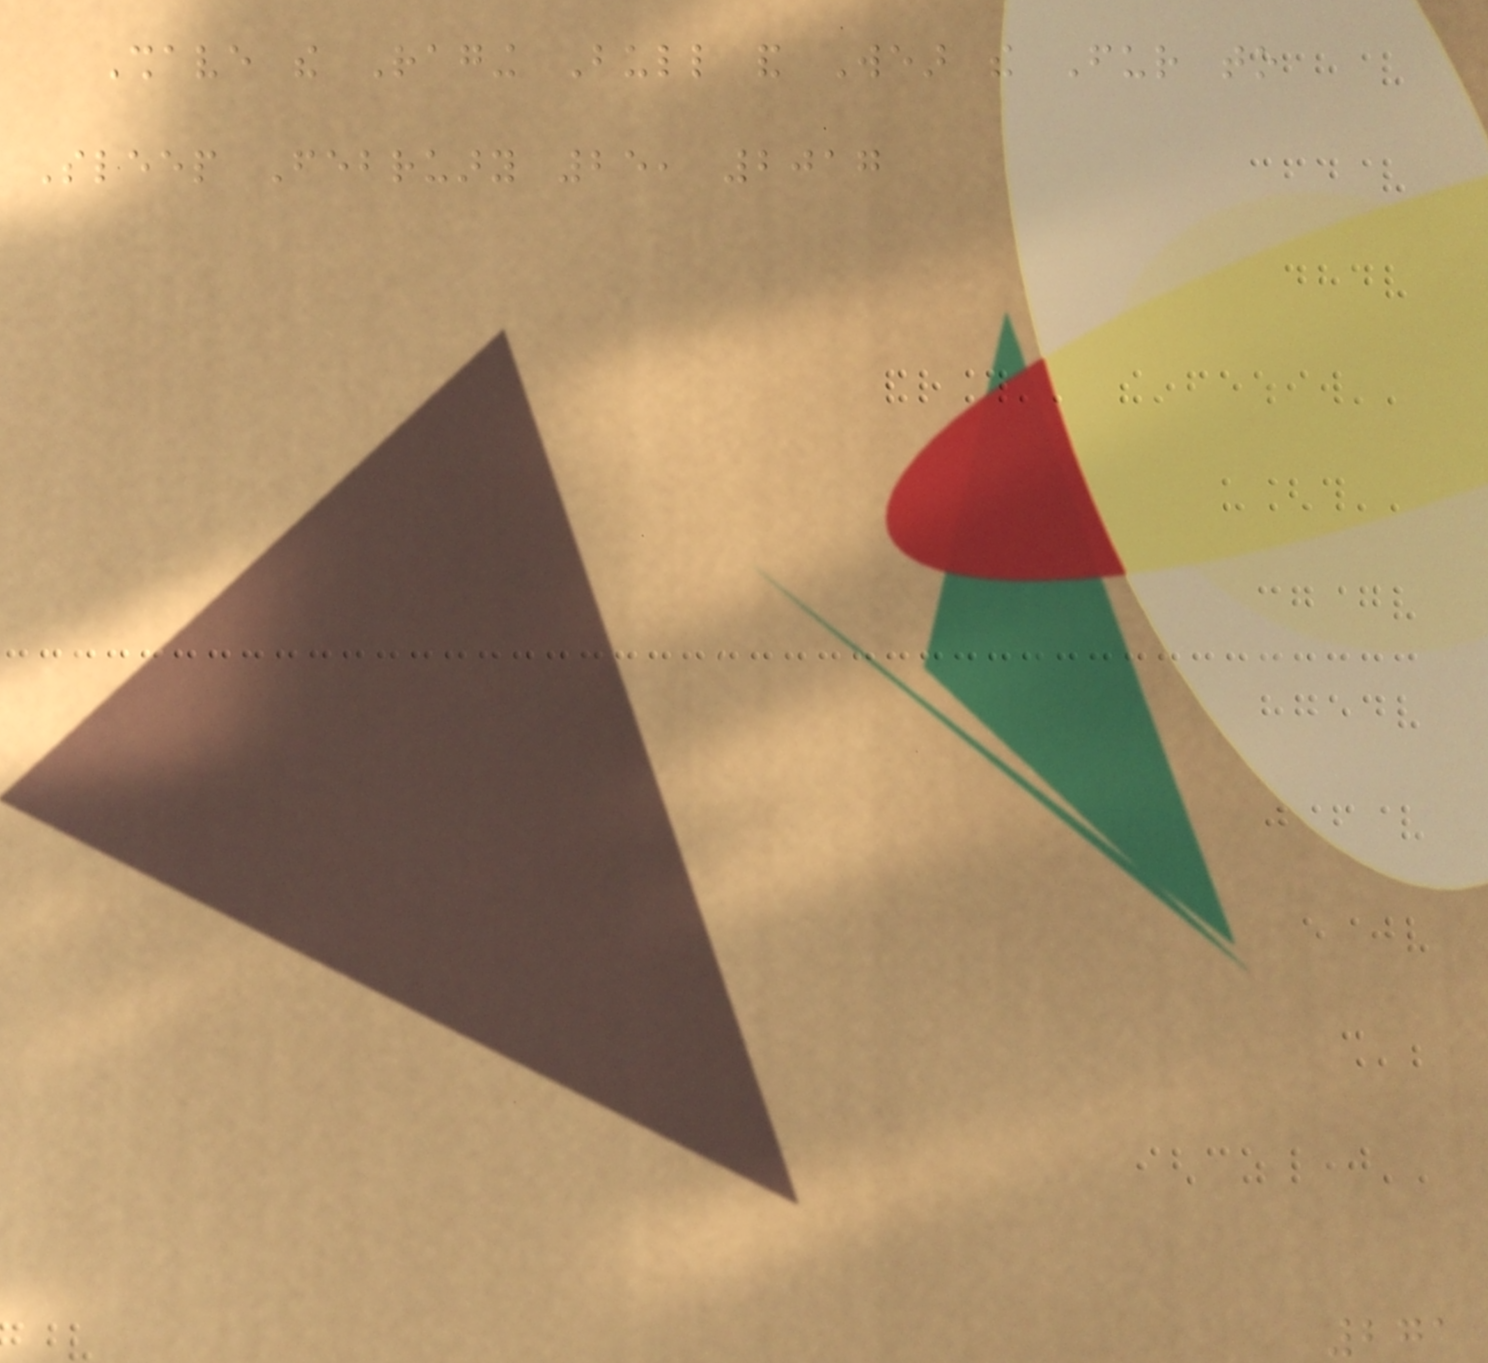Shave the Raging Bull and Wear the Fur to
Sleep February 25, 2017
271
